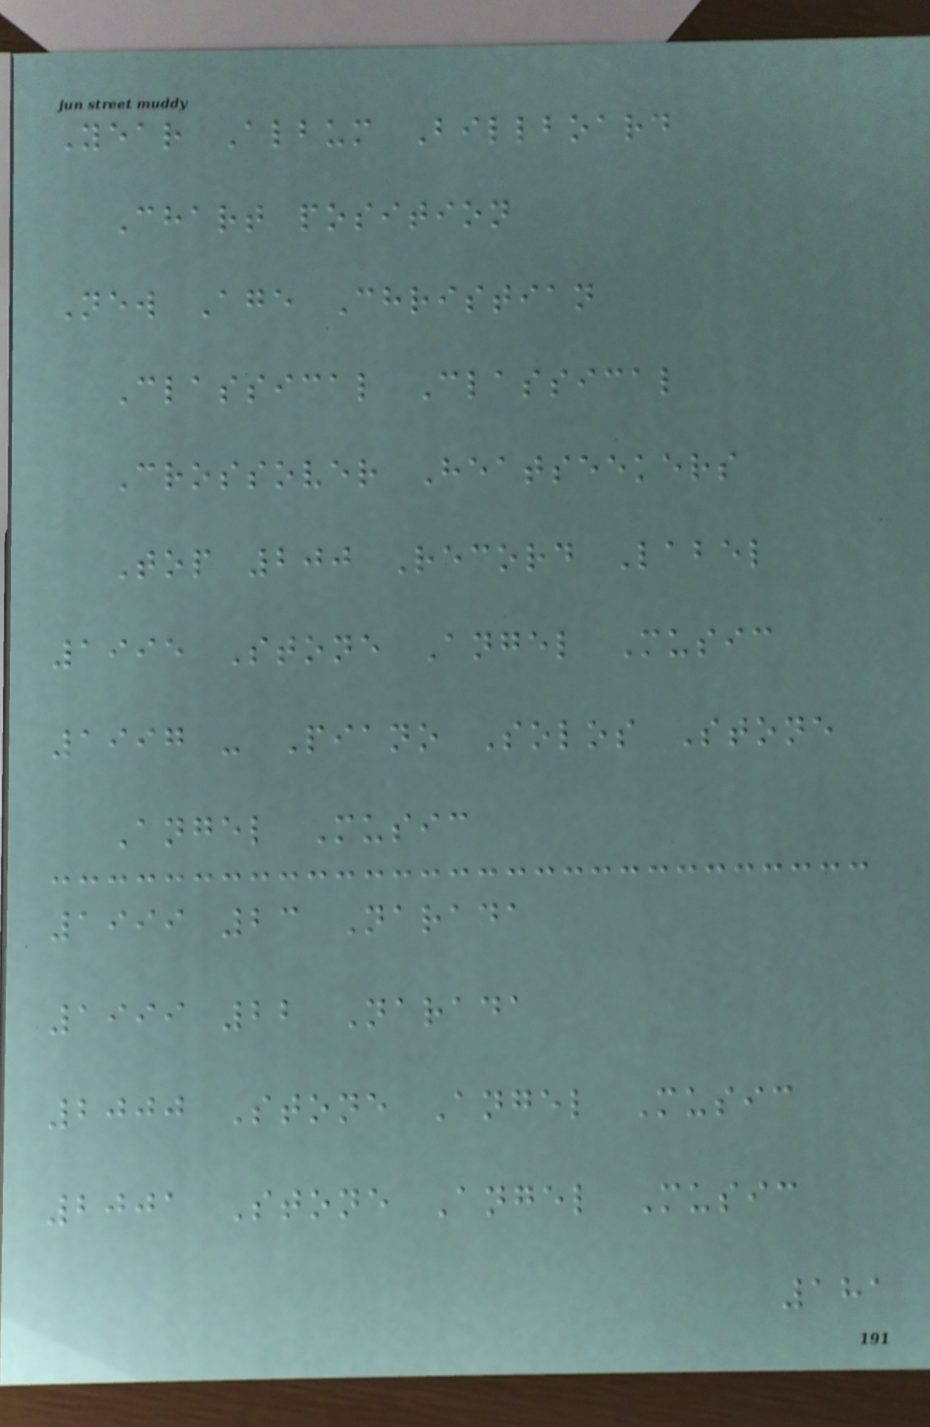Year Album Billboard
Chart position
New Age Christian
Classical Classical
Crossover Heatseekers
Top 200 Record Label
1995 Stone Angel Music
1997 - Piano Solos Stone
Angel Music
1999 23 Narada
1999 22 Narada
2000 Stone Angel Music
2001 Stone Angel Music
181
